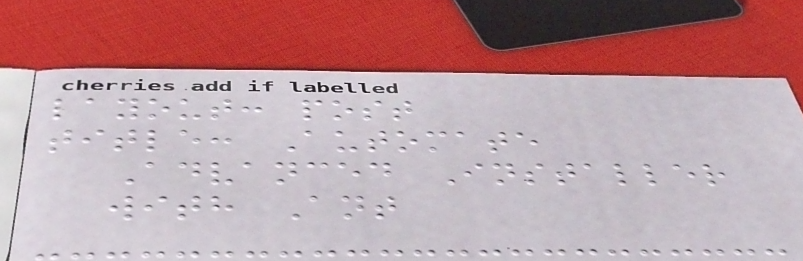layout: post
title: Automate
Advanced Installer
with Ant
